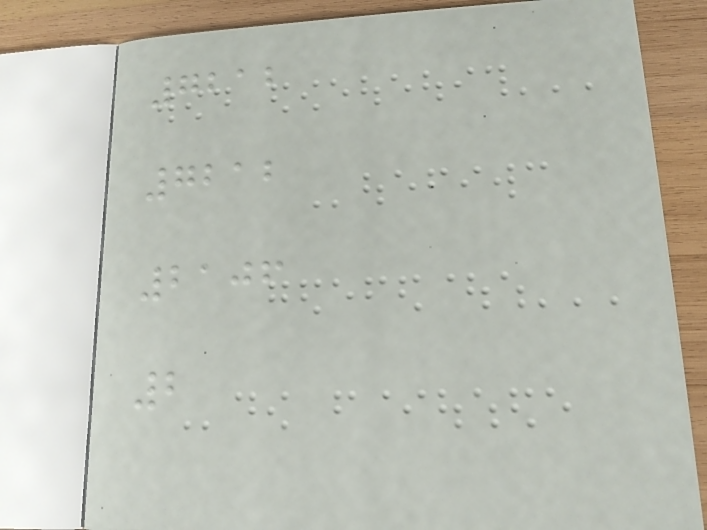7212
7212
2106
2
